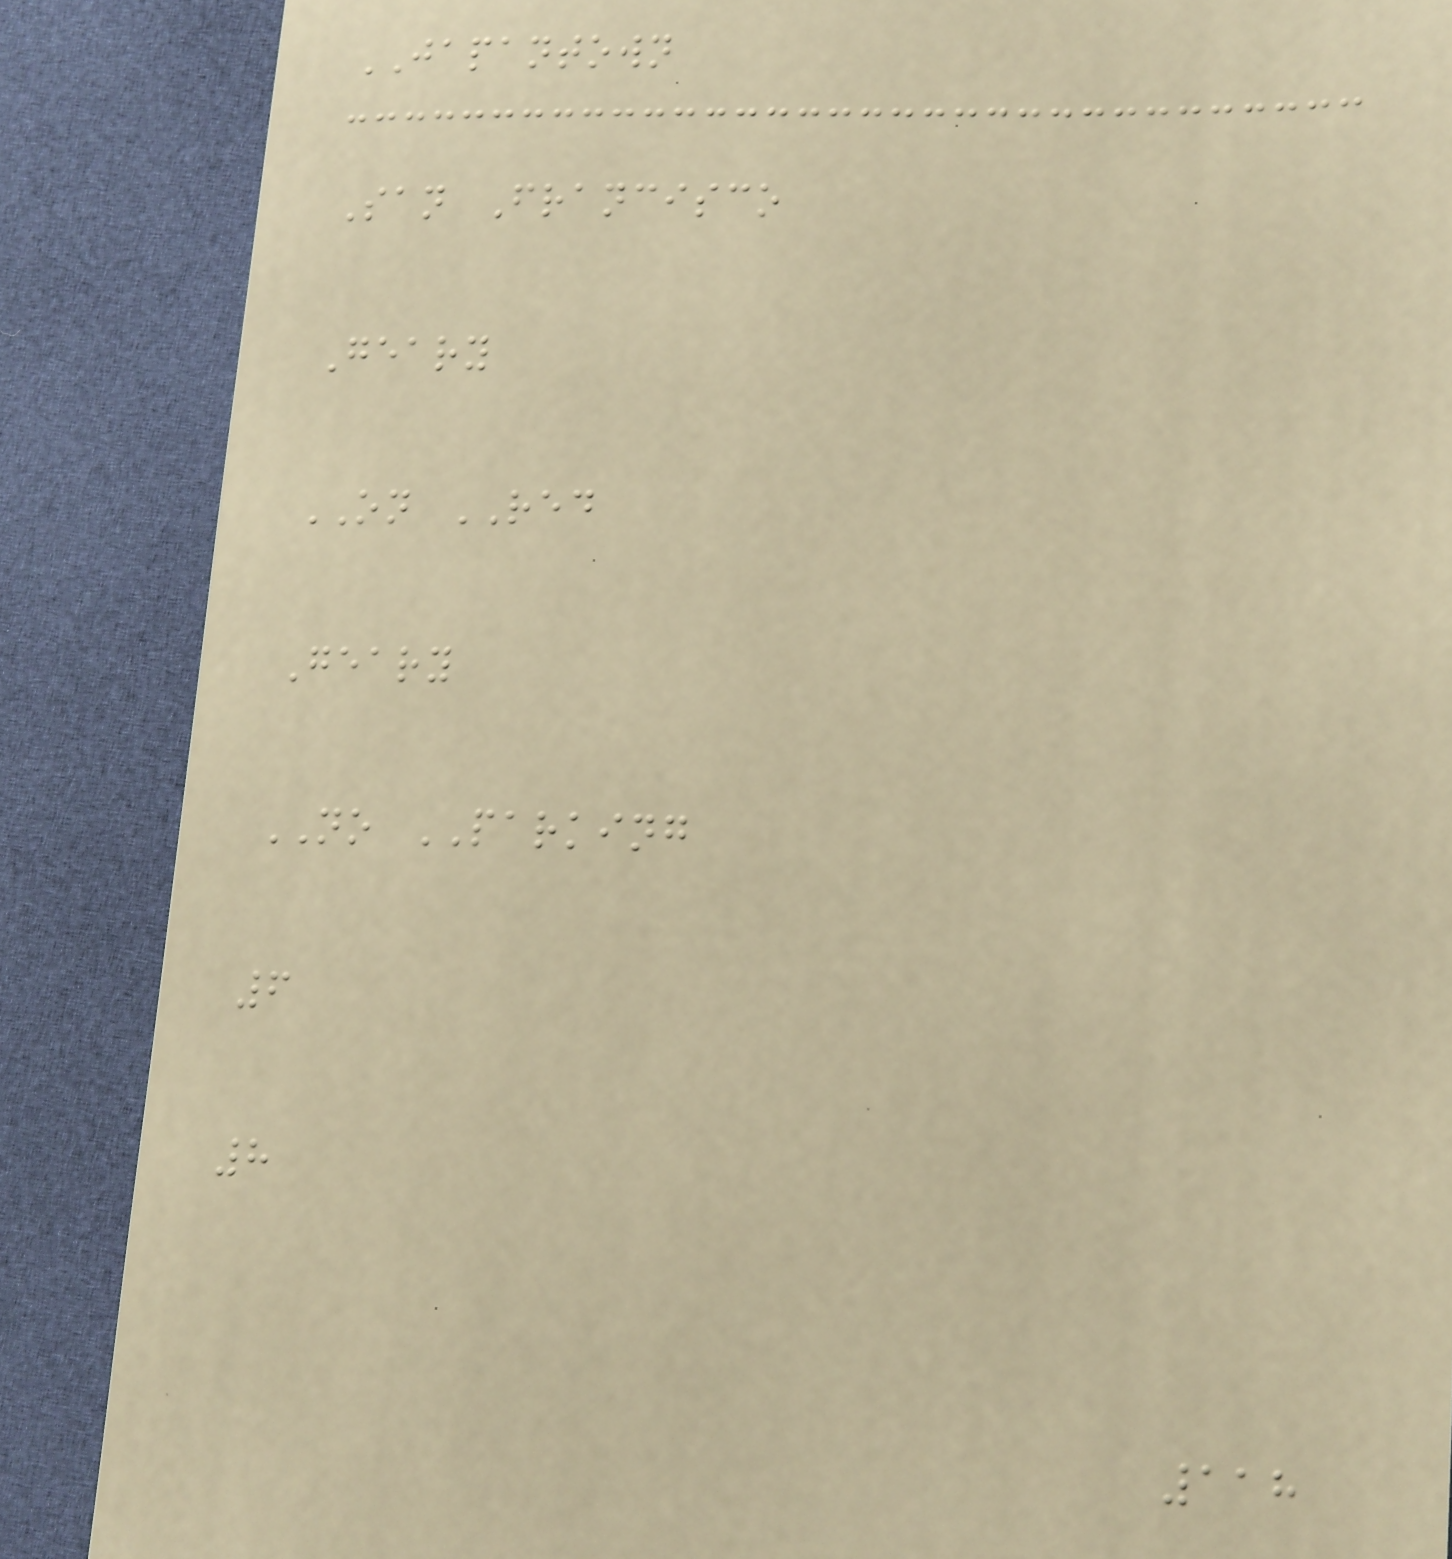JAPANTOWN
San Francisco
Geary
ON RED
Geary
NO PARKING
6
8
118
